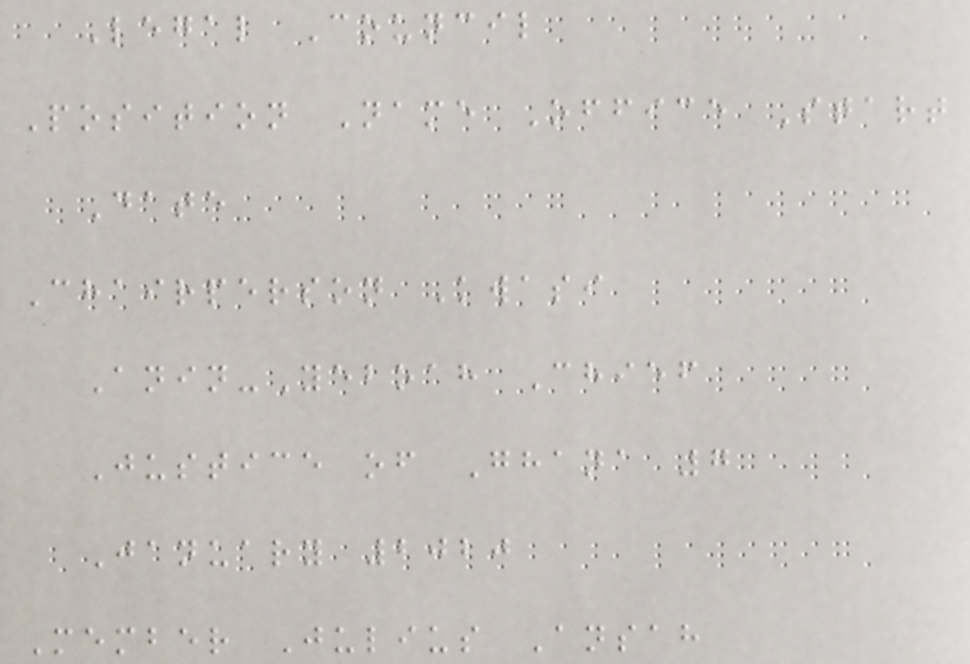Legal Council
Position Name Office Start
Date
Chairperson Kwasi
Anin-Yeboah Chief
Justice of Ghana 7
January 2020
Member Julius Ansah
